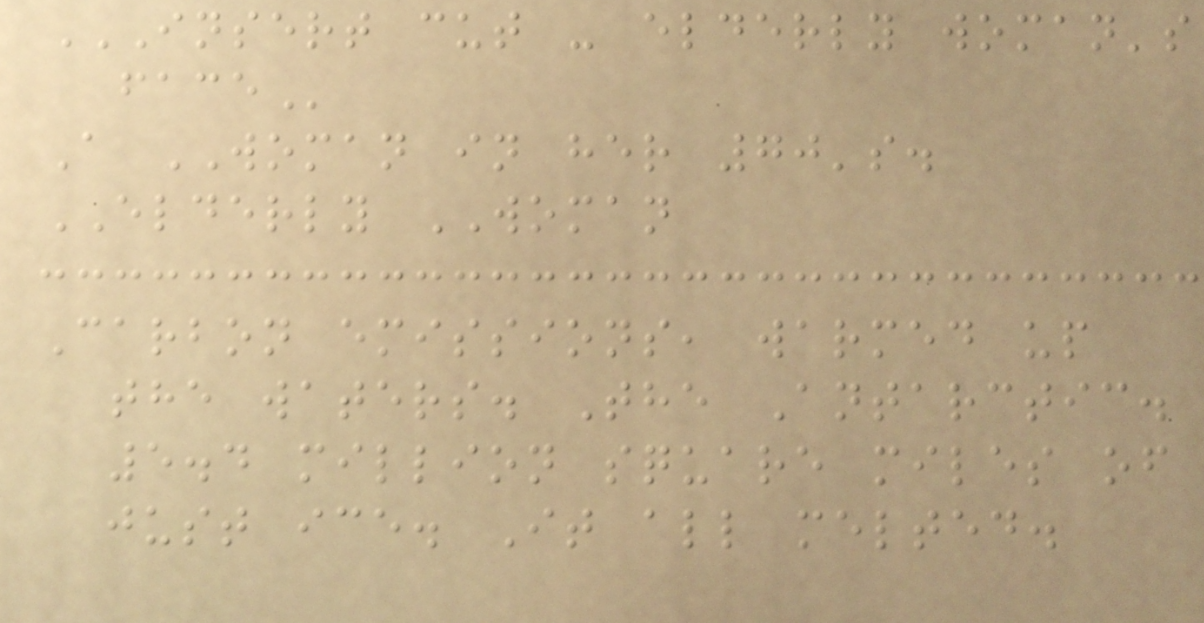INSERT CUT - ELDERLY WOMAN'S
FACE
A WOMAN in her 70's.
ELDERLY WOMAN
Carbon emissions, warmed up
the waters. The Antarctic.
5.4 million square miles of
just ice. It all melted.
